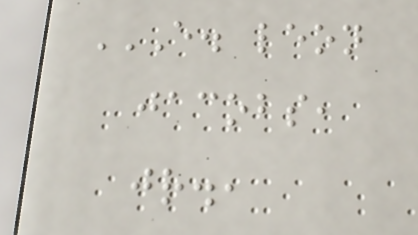E. LEON
JACOBS,
JR.,
